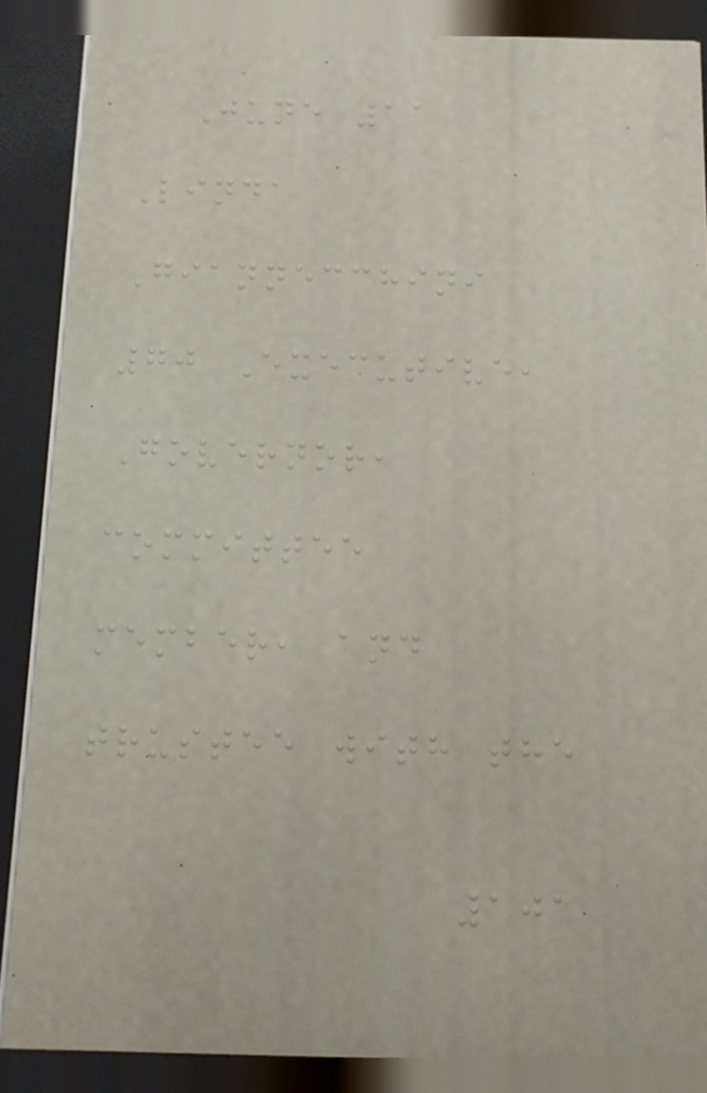June 11
Linda
Giannecchini
70 Executive,
Governor,
committee
member, and
trustee with the
101
